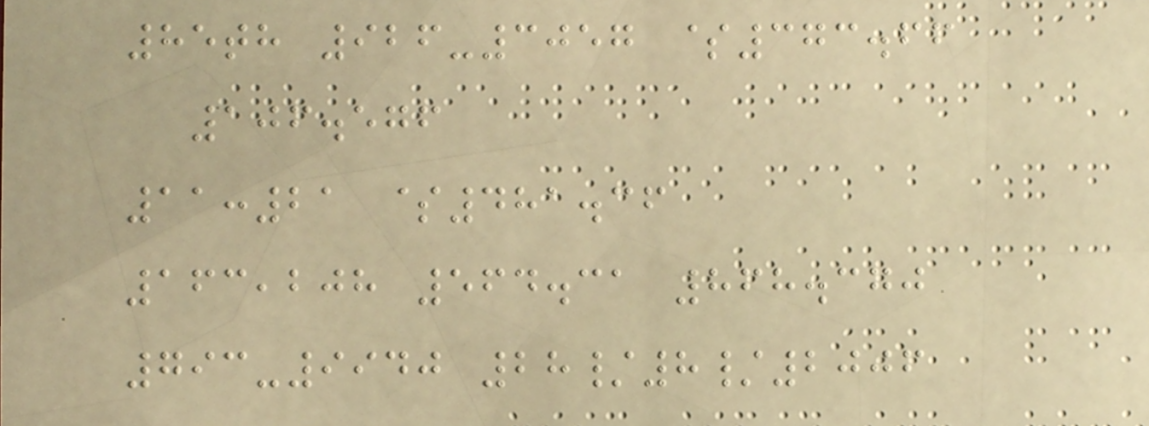85th 926-3057 $373.66
106.576
11:21 $481.36
163,208 564.31 868.370
793-9940 28/8/2006
